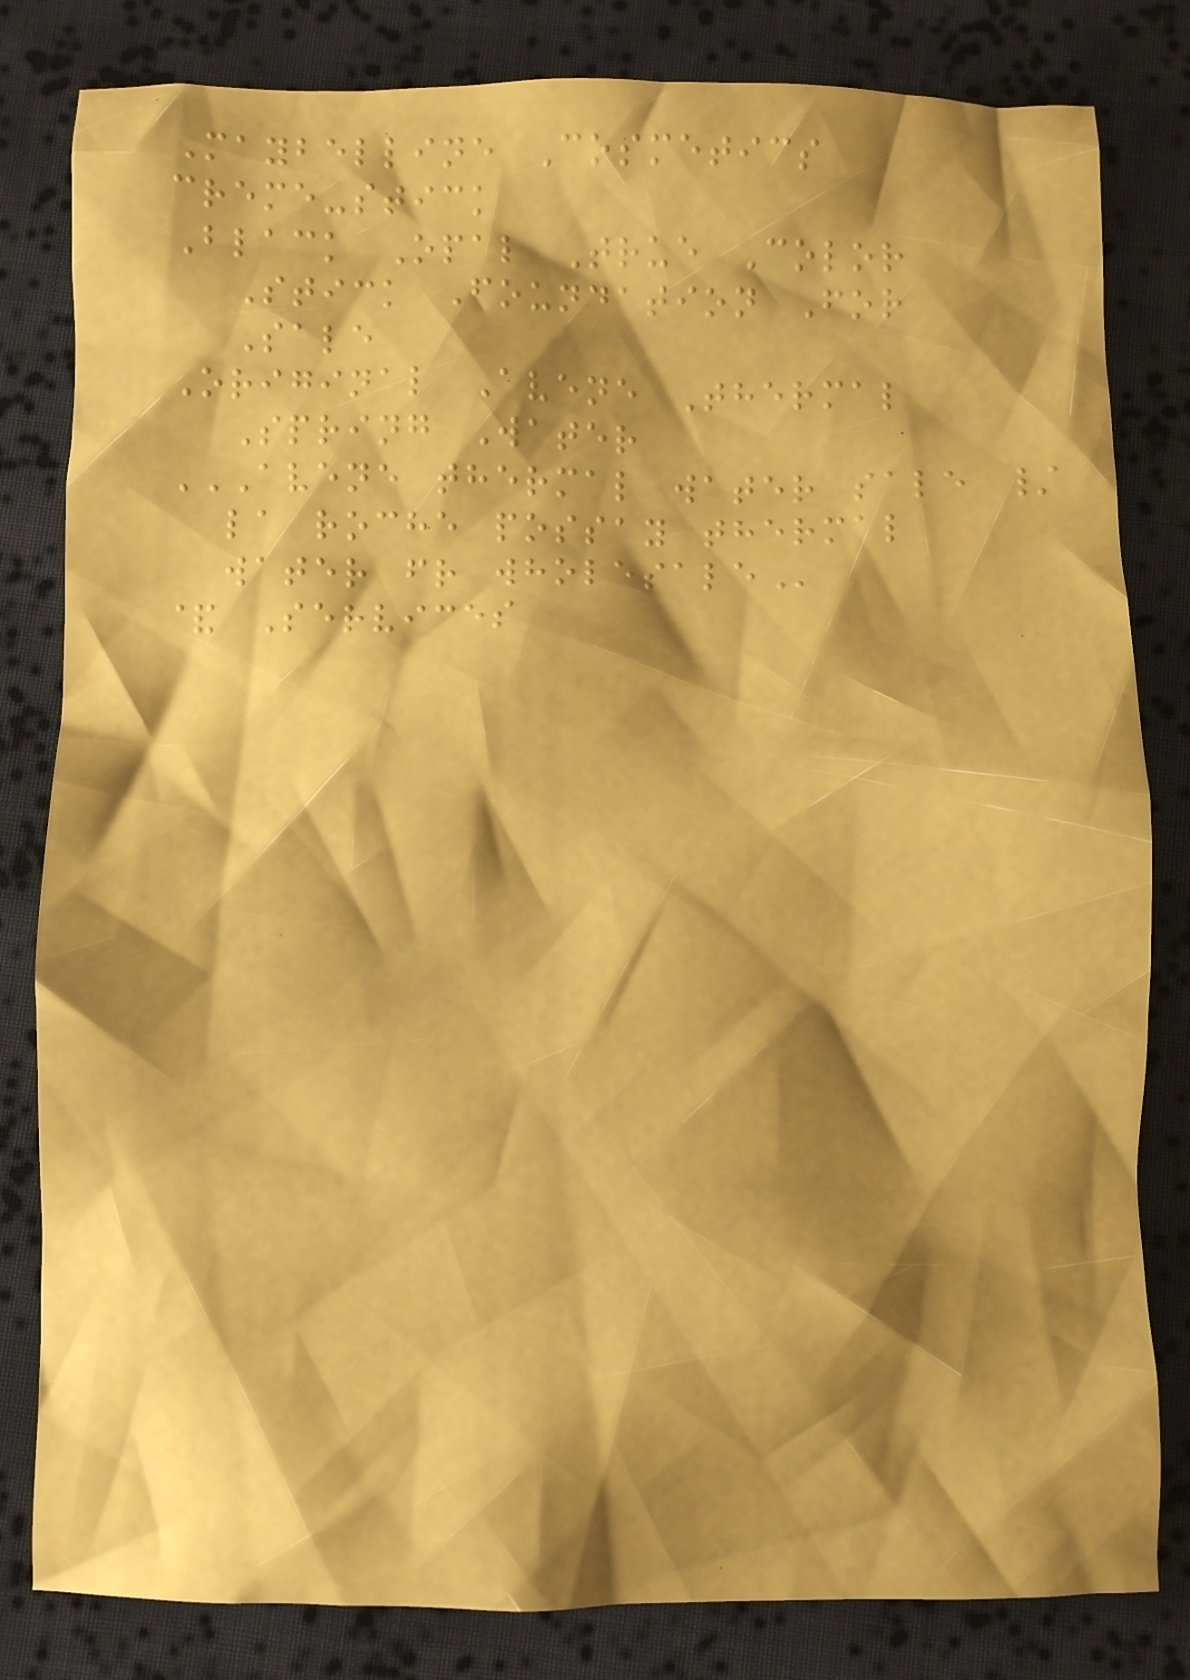Maybelline Cosmetics
creme-stick
Black Opal True Color
Stick Foundation For
Sale
Original Avene Thermal
Spring Water
AVENE THERMAL WATER SALE /
LA ROCHE POSSAY THERMAL
WATER FR WHOLESALE
& Services
